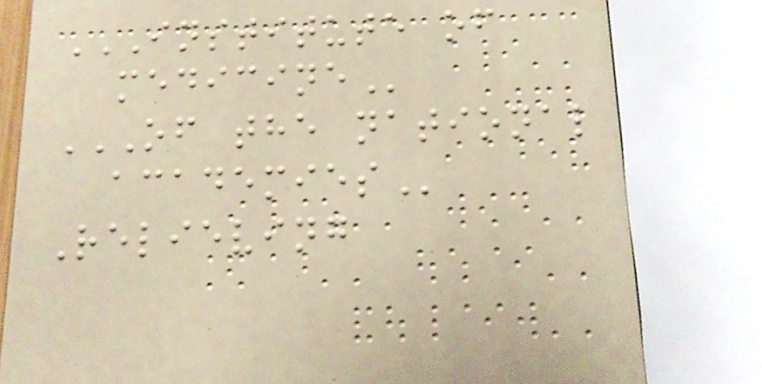INSTITUTE OF
MEDICINE
OF THE NATIONAL
ACADEMIES
Relieving
